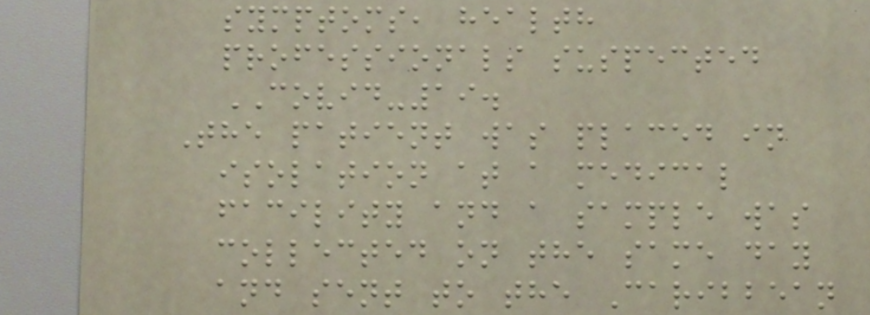symptoms, health
professionals suspected
COVID-19.
The patient was placed in
isolation at a medical
facility and a sample was
collected on the same day
and sent to the Caribbean
